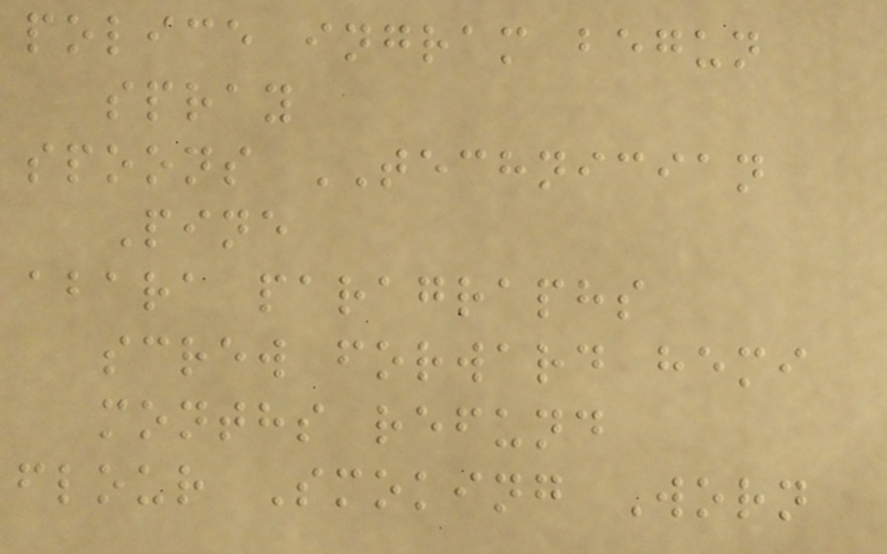police ingram begun
spray
spoons TECHNICIAN
Pine
abara paragraphs
screw forward hemi
months refund
flour Smoking Worn
